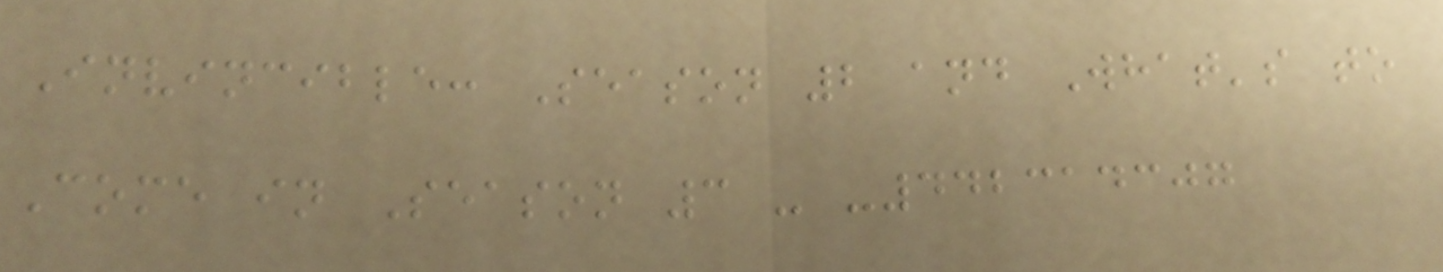Invincible: Season 2 and What's to
Come in Season 3 - -442314307
